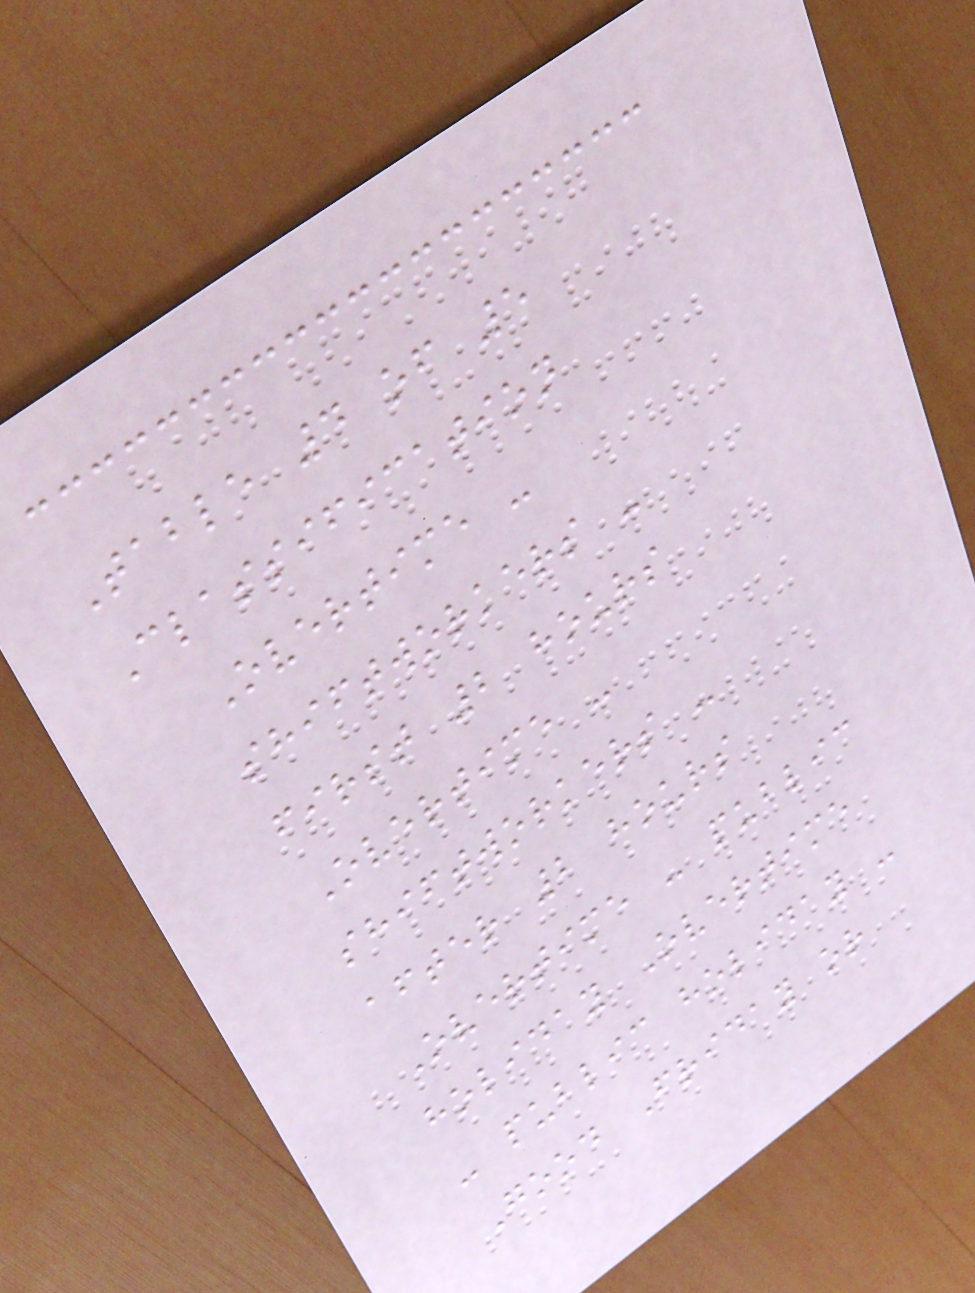Table 4 of 5
Classification
Overtime -
shiftworkers -
first 2 hours
Overtime -
shiftworkers -
after 2 hours
Overtime - public
holiday Overtime
- public holiday -
Good Friday or
